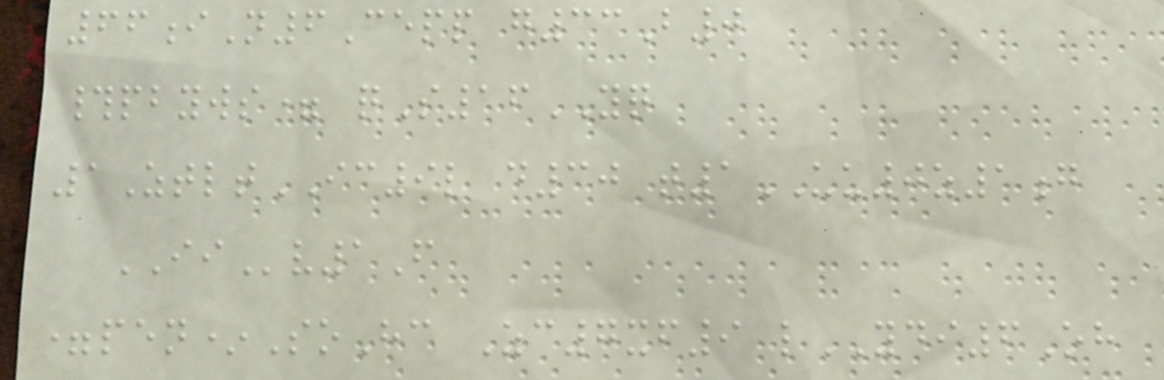66iN6Cepp g33B0
#pbyws= qS16YQ
1ZtltIC9l d30 t1UU0z1g
IIv1F
=pen*SoHc Zc7xf9 lYDI6Oh
